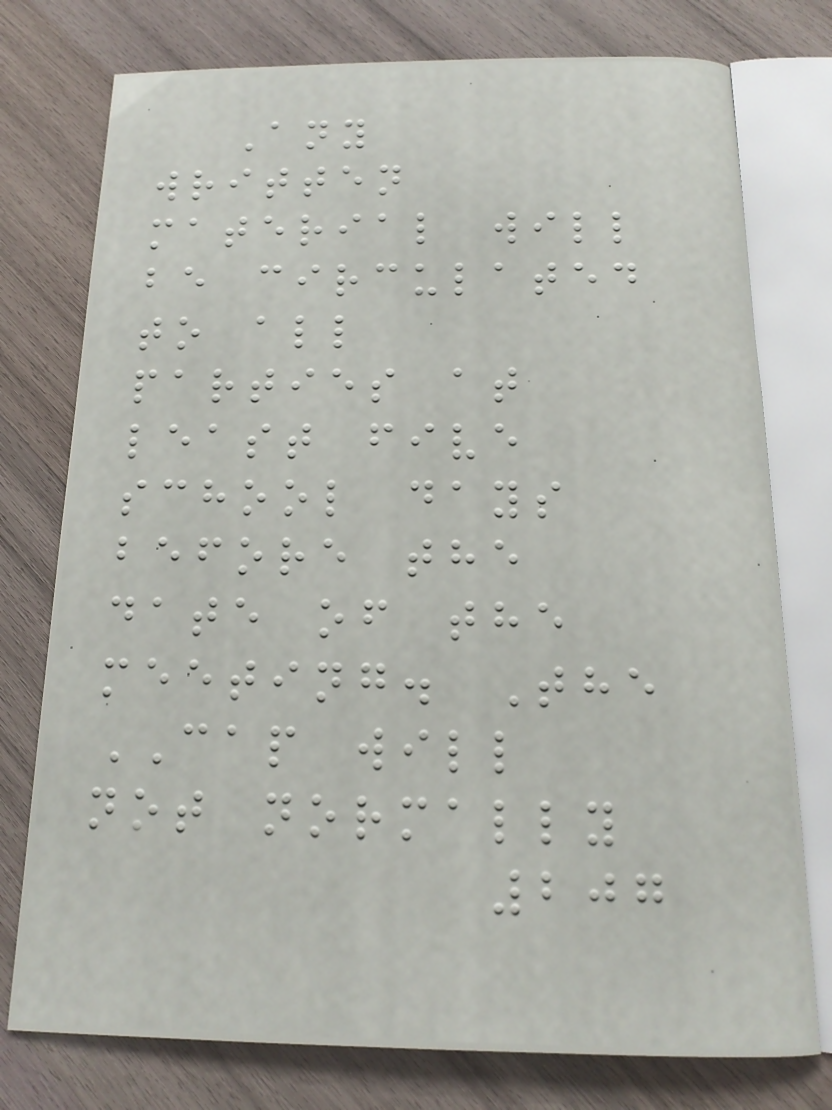Any
written
material will
be circulated
to all
parties at
least five
school days
before the
date of the
meeting. The
CAP will
not normally
207
